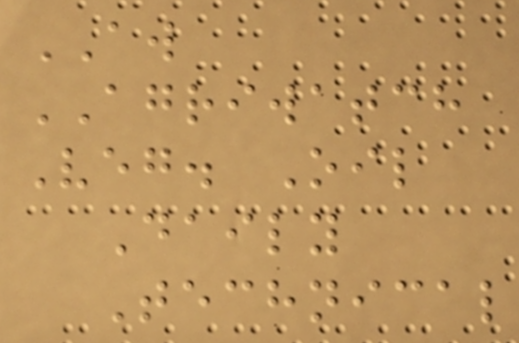AW
AGRIWATCH
Veg. Oil
Daily
Technical
